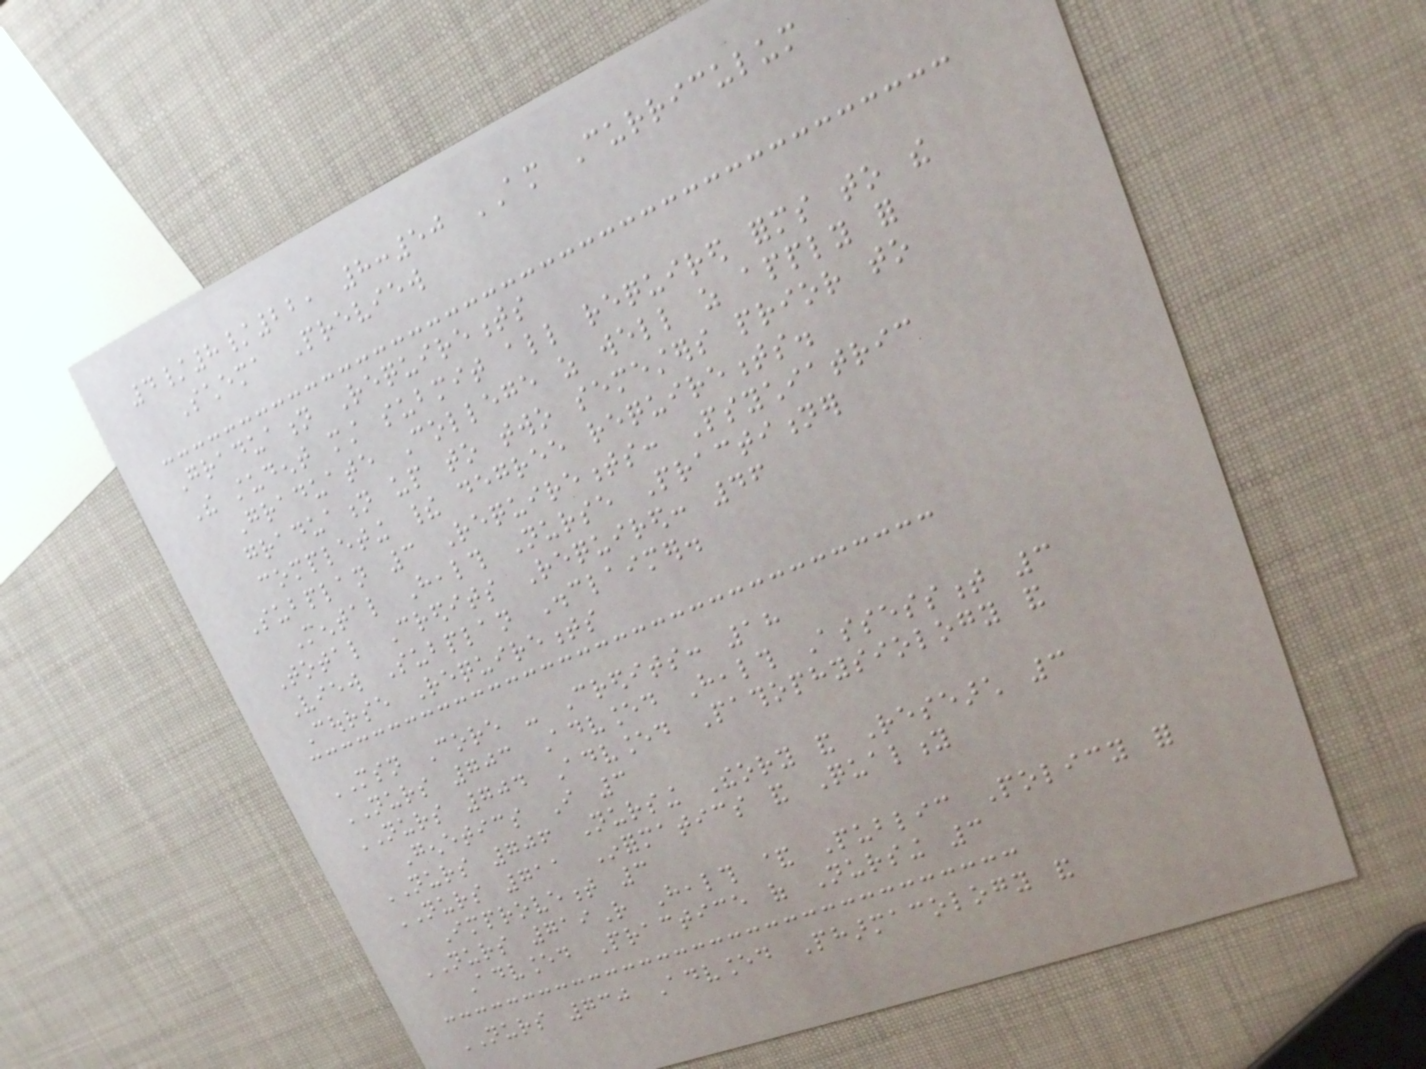4/8/22, 8:50 AM Curriculum
Schema Preview
Graduation Requirements
The student must submit all required forms to the
Graduate College as well as apply for
graduation up to two semesters prior to
completing their degree requirements.
Subplan 3 Requirements: Psychiatric
Mental Health Nurse Practitioner
Total Credits Required: 46
View Subplan Disclaimer.
Course Requirements
MSN Core - Credits: 18
NURS 703 Advanced Health Assessment 3
NURS 704 Advanced Pathophysiology and
Genetics I 3
NURS 706 Nursing Theory and Research 3
NURS 711 Informatics and Quality
Improvement 3
NURS 719R Health & Public Policy for
Advanced Practice of Nursing 3
NURS 730 Advanced Pharmacology and
